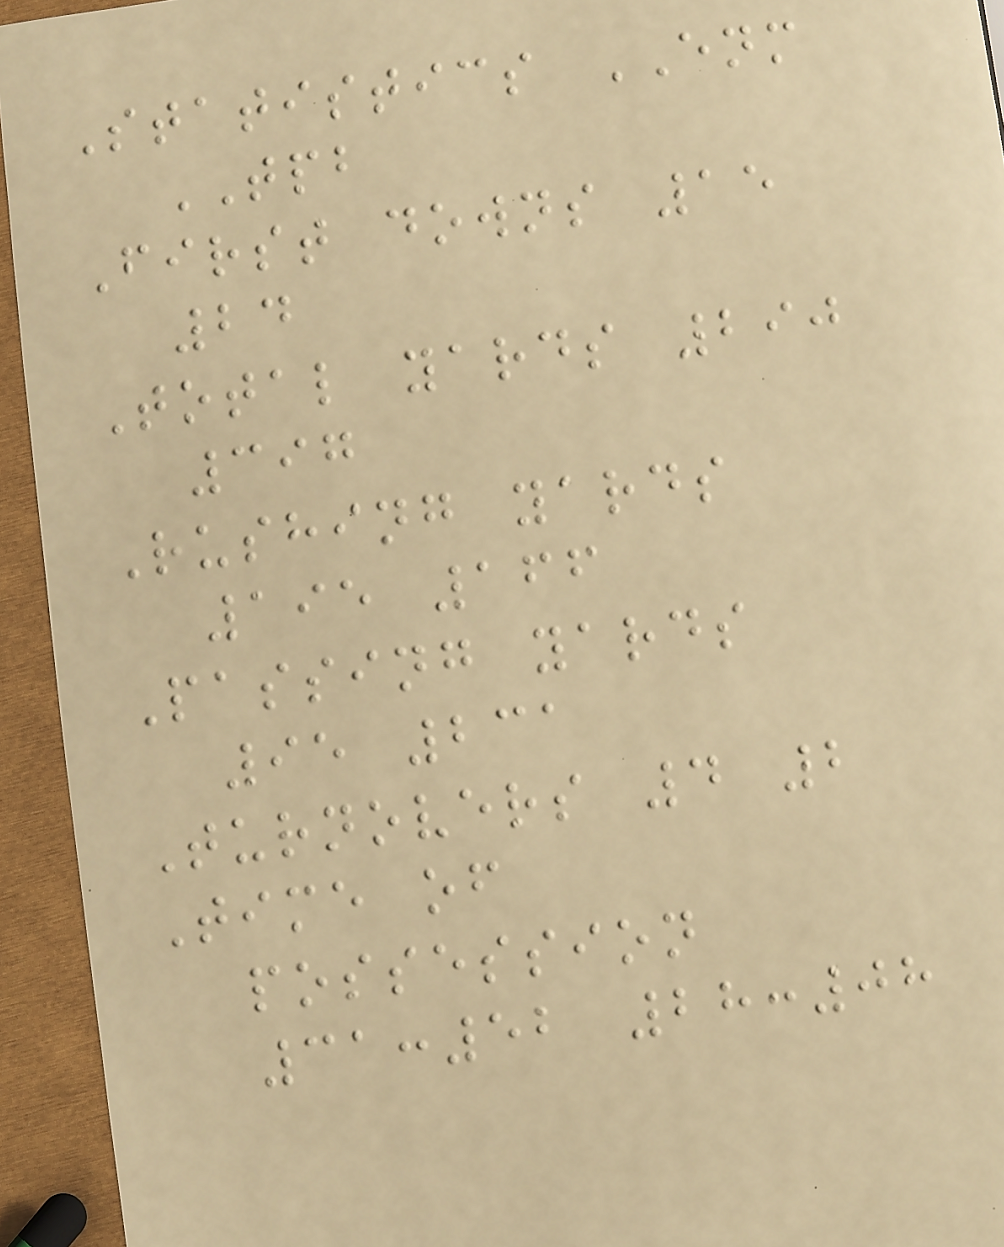Statistics ENM
TPB
First downs 15
24
Total yards 290
397
Rushing yards
195 166
Passing yards
95 231
Turnovers 4 2
Time of
possession
31:52 28:08
